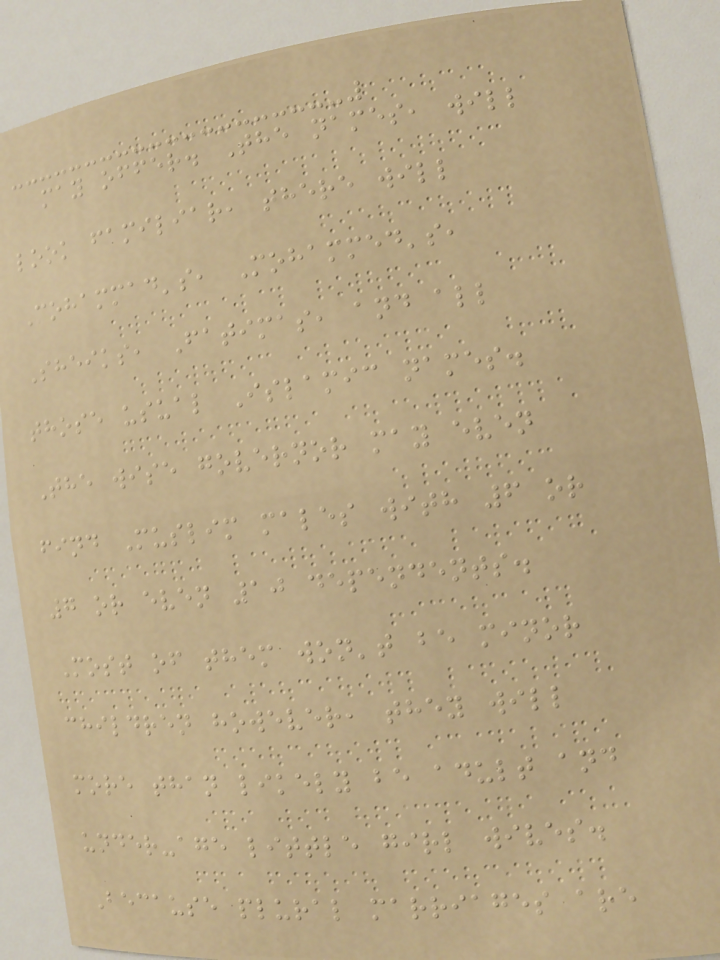may offer. The names, will
look familiar, there will
Mohammad's, Mohammed's,
Sheiks, Fatimas, and all
those usual Islamic names.
The wise governor may even
find Muslim males with 6 or
7 or even 10 dependents.
Most of them won't be minor
children however, they will
more than likely be adult and
under-age little girl wives.
Because plural marriages are
